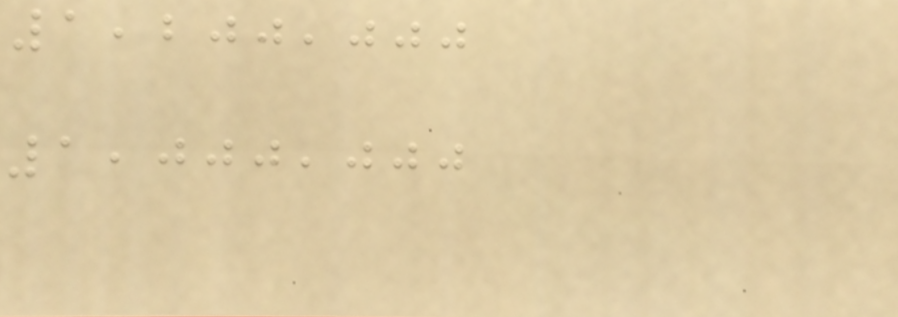1,200,000
1,000,000
